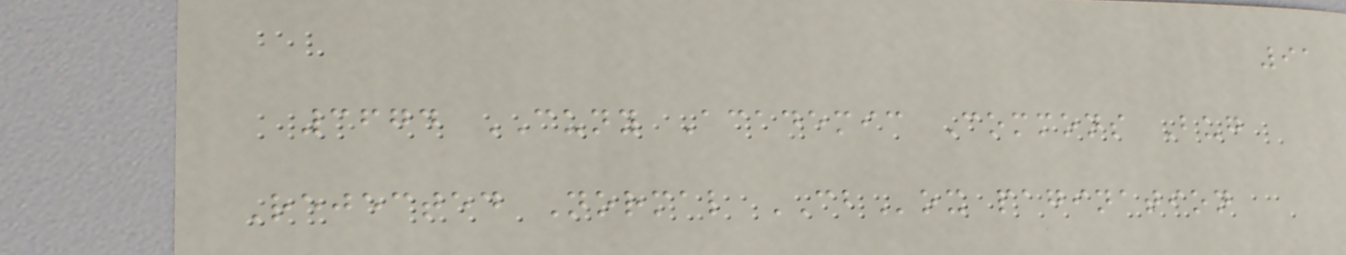91
3674 CUNY Academic Commons Bug
Rejected Normal CBox pagination
